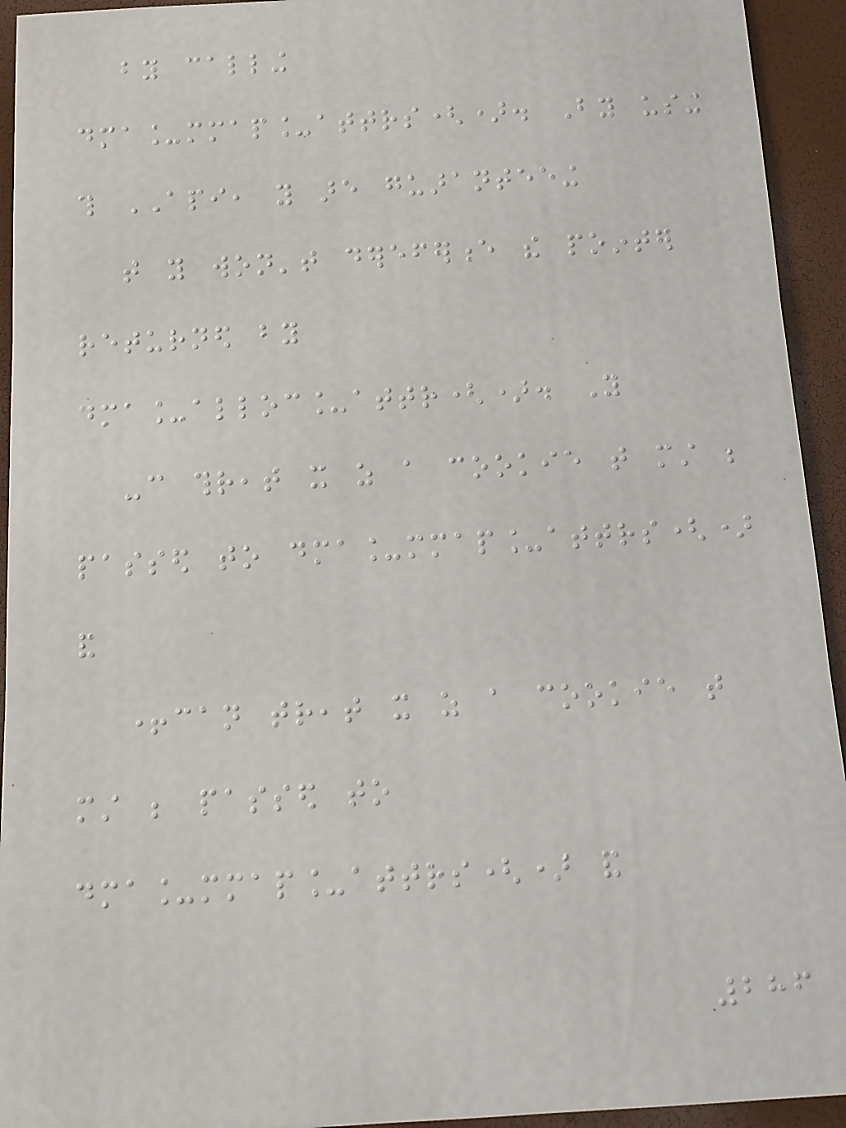by calling
dma_mmap_attrs(). By using
this API, you are guaranteeing
that you won't dereference the pointer
returned by
dma_alloc_attr(). You
-can threat it as a cookie that must be
passed to dma_mmap_attrs()
and
+can treat it as a cookie that
must be passed to
dma_mmap_attrs() and
286
